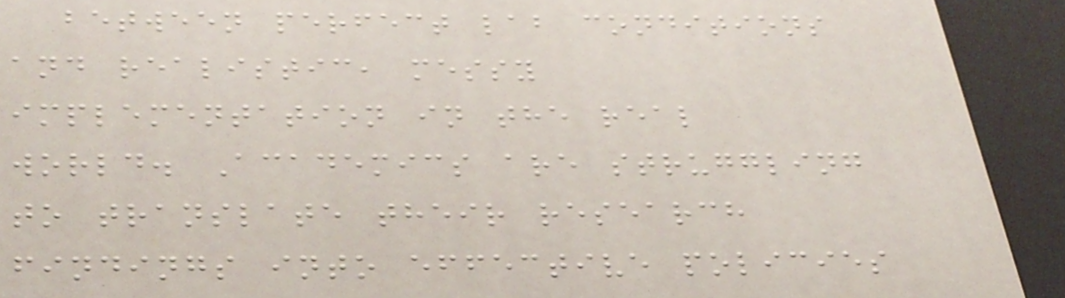between perfect lab conditions
and realistic, messy
implementation in the real
world. Academics are struggling
to translate their research
findings into effective policies
